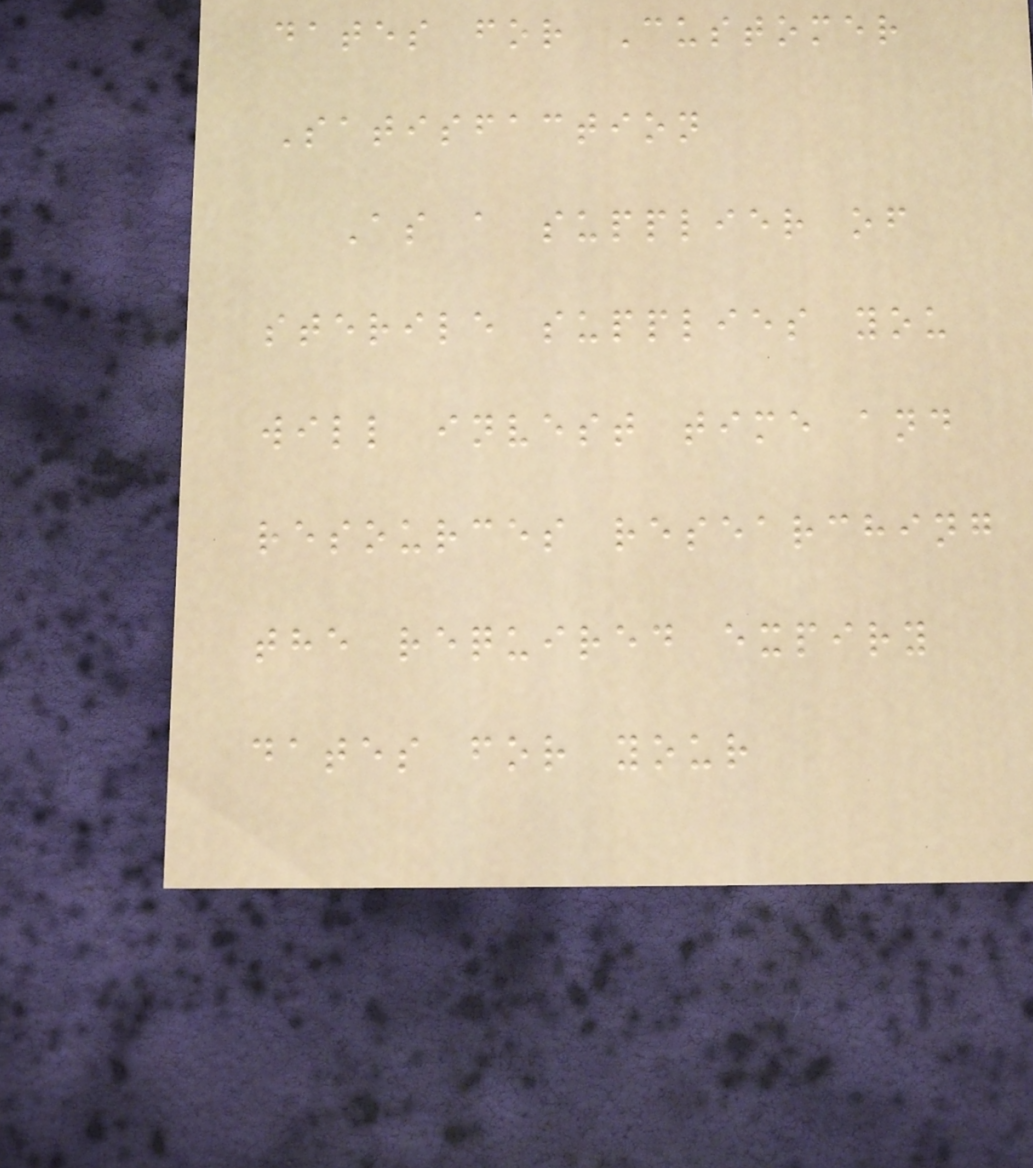dates for Customer
Satisfaction
As a supplier of
sterile supplies you
will invest time and
resources researching
the required expiry
dates for your
